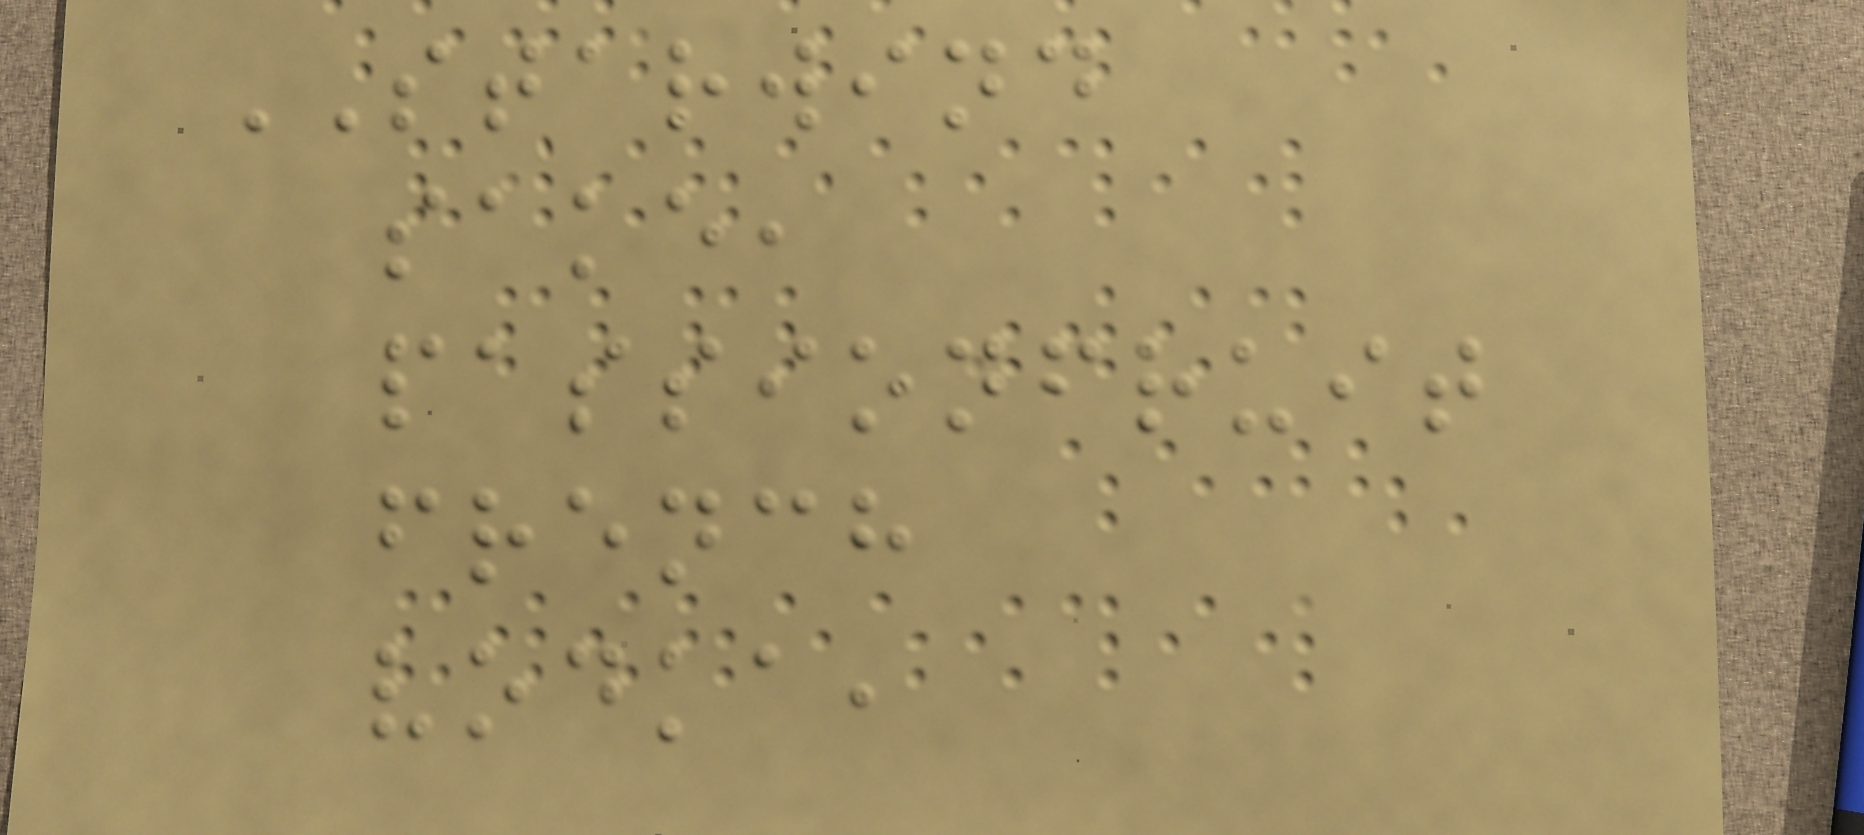STARWIND
sake,
passionfruit
french
vodka,
